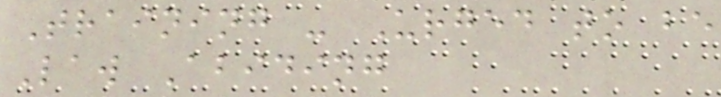Training - Urged to be
Law Abiding
